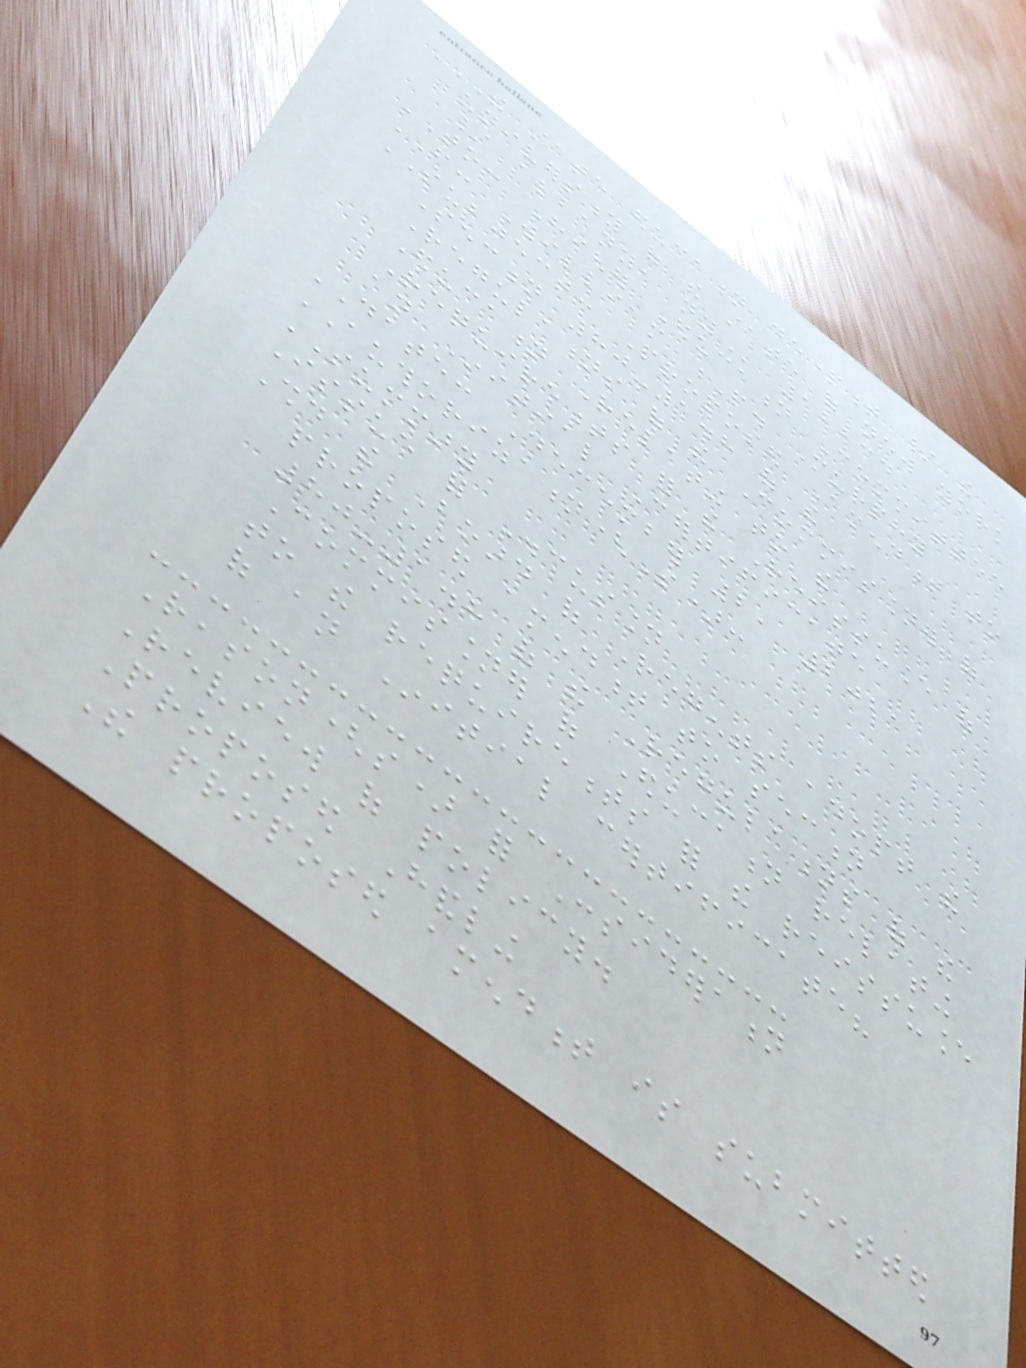THE STATE EDUCATION DEPARTMENT / THE
UNIVERSITY OF THE STATE OF NEW YORK
/ ALBANY, NY 12234
TO: Higher Education Committee
FROM: William P. Murphy
SUBJECT: Proposed Amendment to
Section 80-1.8 of the
Regulations of the Commissioner of
Education Relating to the
Requirements for the Reissuance of
an Initial Certificate
DATE: December 2, 2021
AUTHORIZATION(S):
SUMMARY
Issue for Discussion
Should the Board of Regents adopt the
proposed amendment to section
80-1.8 of the Regulations of the
Commissioner of Education relating
to the requirements for the reissuance
of an Initial certificate?
Reason(s) for Consideration
Review of policy.
Proposed Handling
The proposed amendment is submitted
